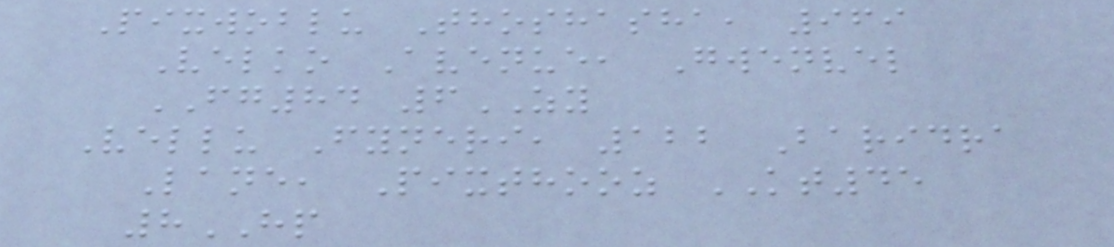Pixwoblu Thoshasha, 969
Velko Avenue, Gwenvel
FG84 6ZY
Vellu Fyneri, 122 Baridra
Lane, Pixthooz KT45
8HP
